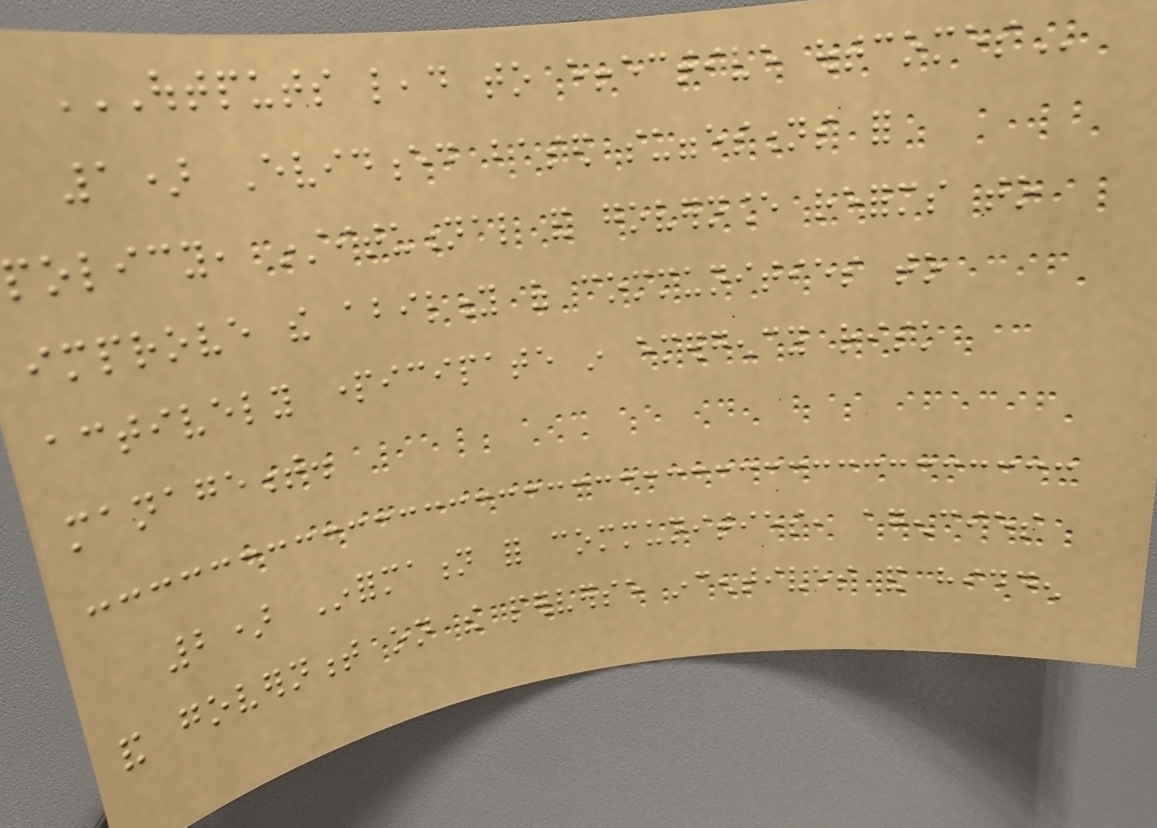OUTPUTS LEAD TO EFFECTIVE OUTCOMES
1) Evidenced based suggestions for
policy, institutional and governance reforms to
improve the ability of communities to
actively participate in emergency risk
management.
2) Information for communities, agencies
and government on the perverse incentives and hidden
